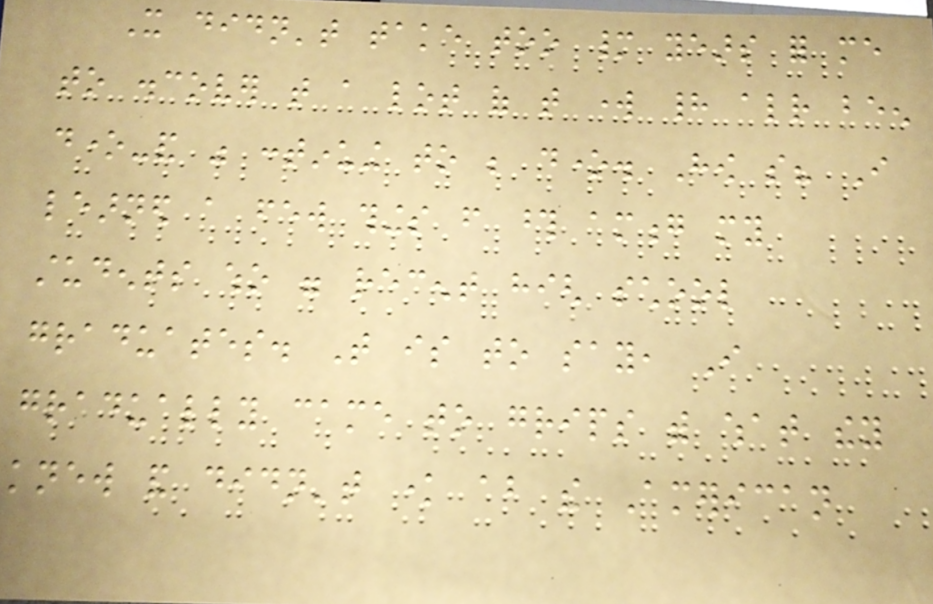It didn't take too many years for me
to discover that a lot of that work had already been
done-and was continuing to be done. How so? I
learned a few things from those among my
students who were recent high school
graduates. That is to say, I
gradually came to grips with what they
knew and didn't know about the American
